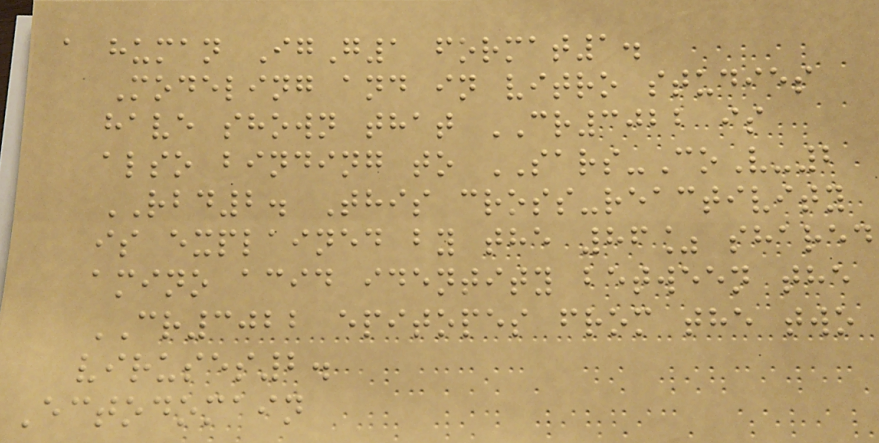a human IgG1 format1.
Modeling and in vitro studies
have shown that CR3022 is
also binding to SARS-CoV-2
RBD2. This cross-reactivity
is explained by the 86% shared
amino acid identity between the
CR3022 epitopes from the two
viruses2.
Ectodomain
